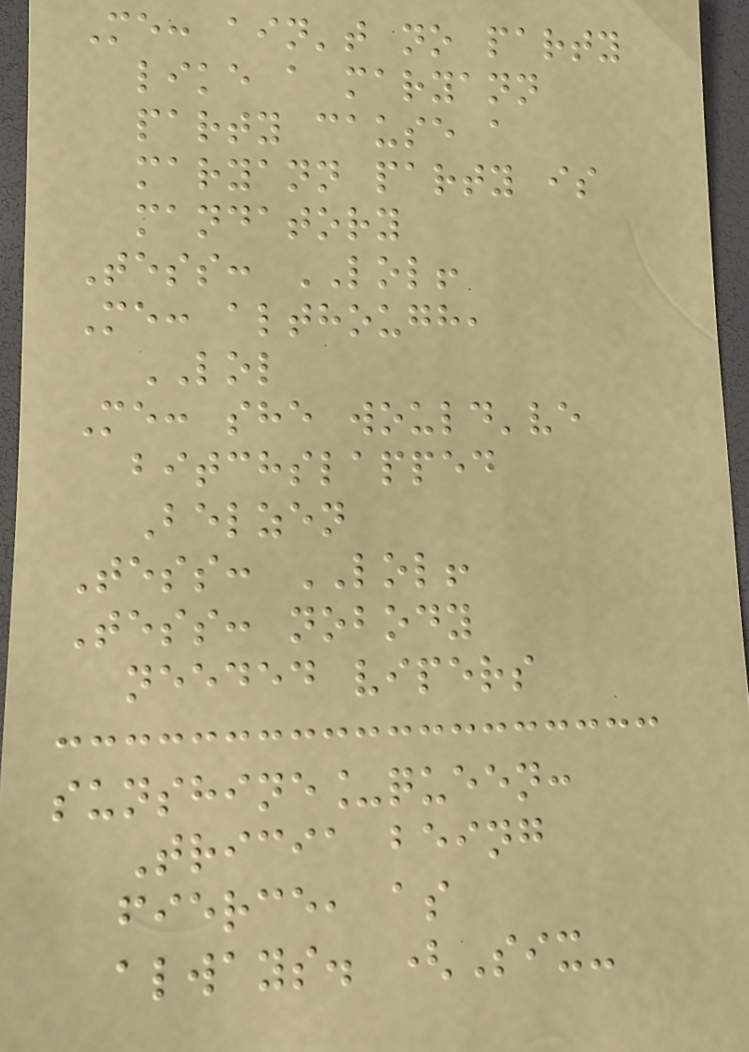Me: ain't no party
like a maryann
party cause a
maryann party is
mandatory
Tess: LOL!
Me: although,
LOL
Me: she would've
bitchslapped
Belzen
Tess: LOL!
Tess: nobody
needed vipers
sunshine_queen:
Tricia being
fierce, as
always. (Six-
